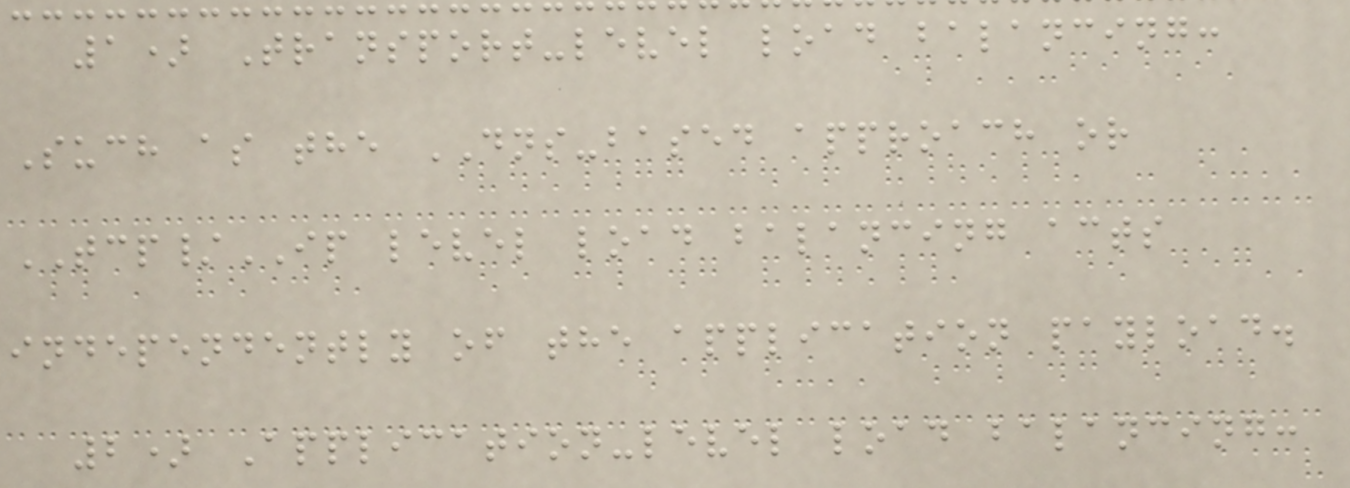1) Transport-level load balancing:
Such as the DNS-based approach or
TCP/IP level load balancing acts
independently of the application payload.
2) Application-level load balancing:
